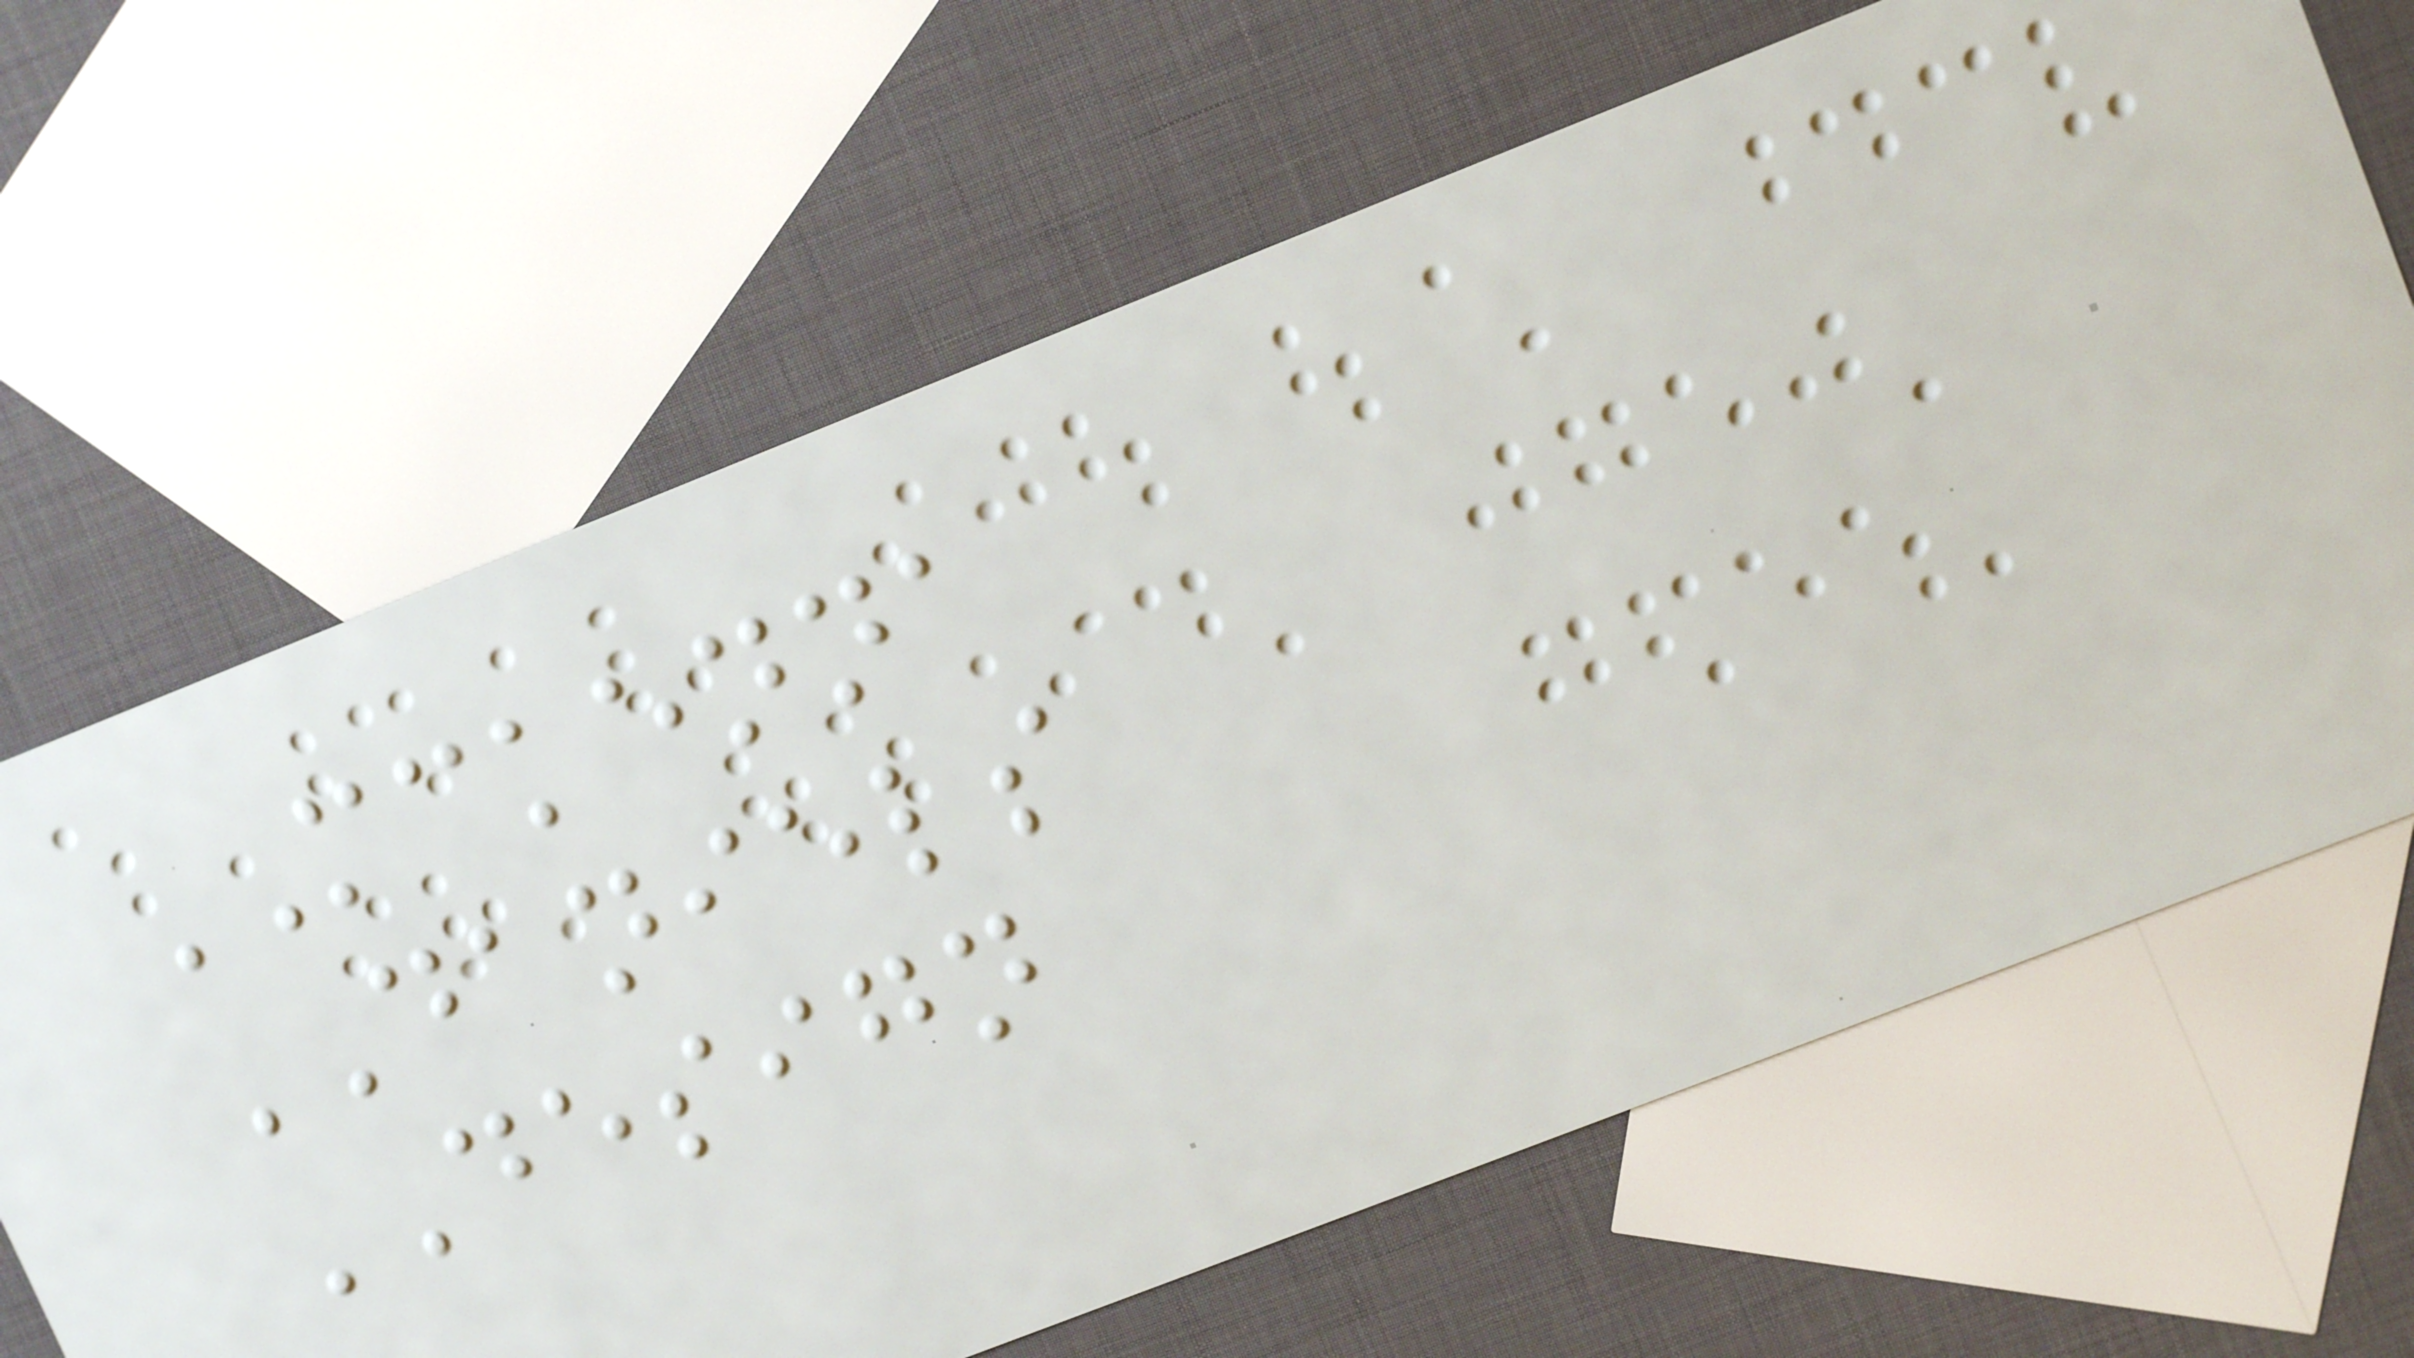MCKENNA
DANIELS
DESIGN
